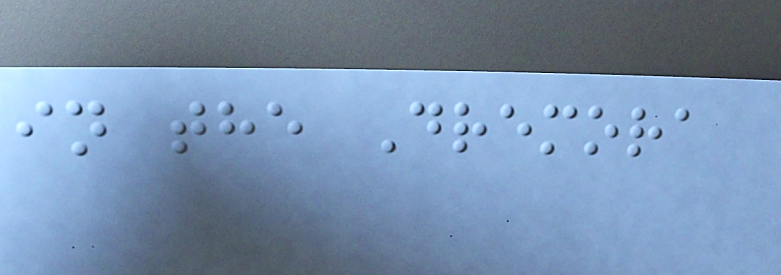in the Dremora
